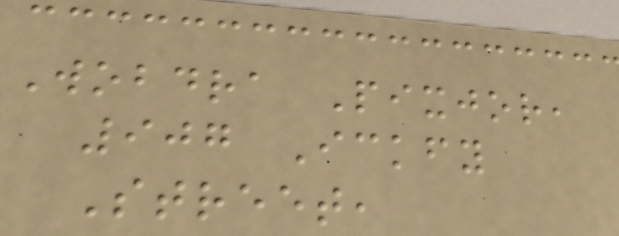Wobdra Pixjor,
907 Ickfy
Street,
